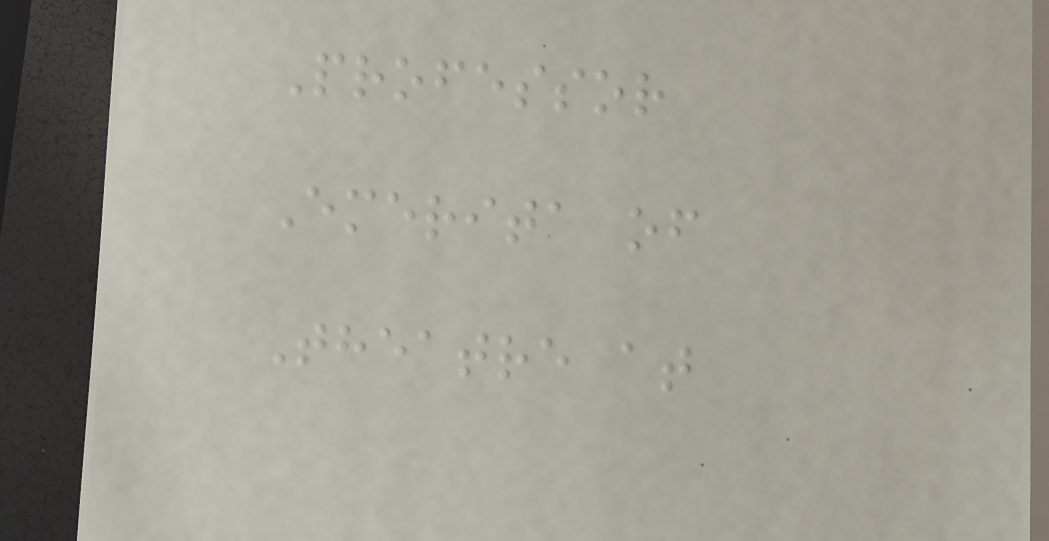Professor
Emerita of
Theatre at
